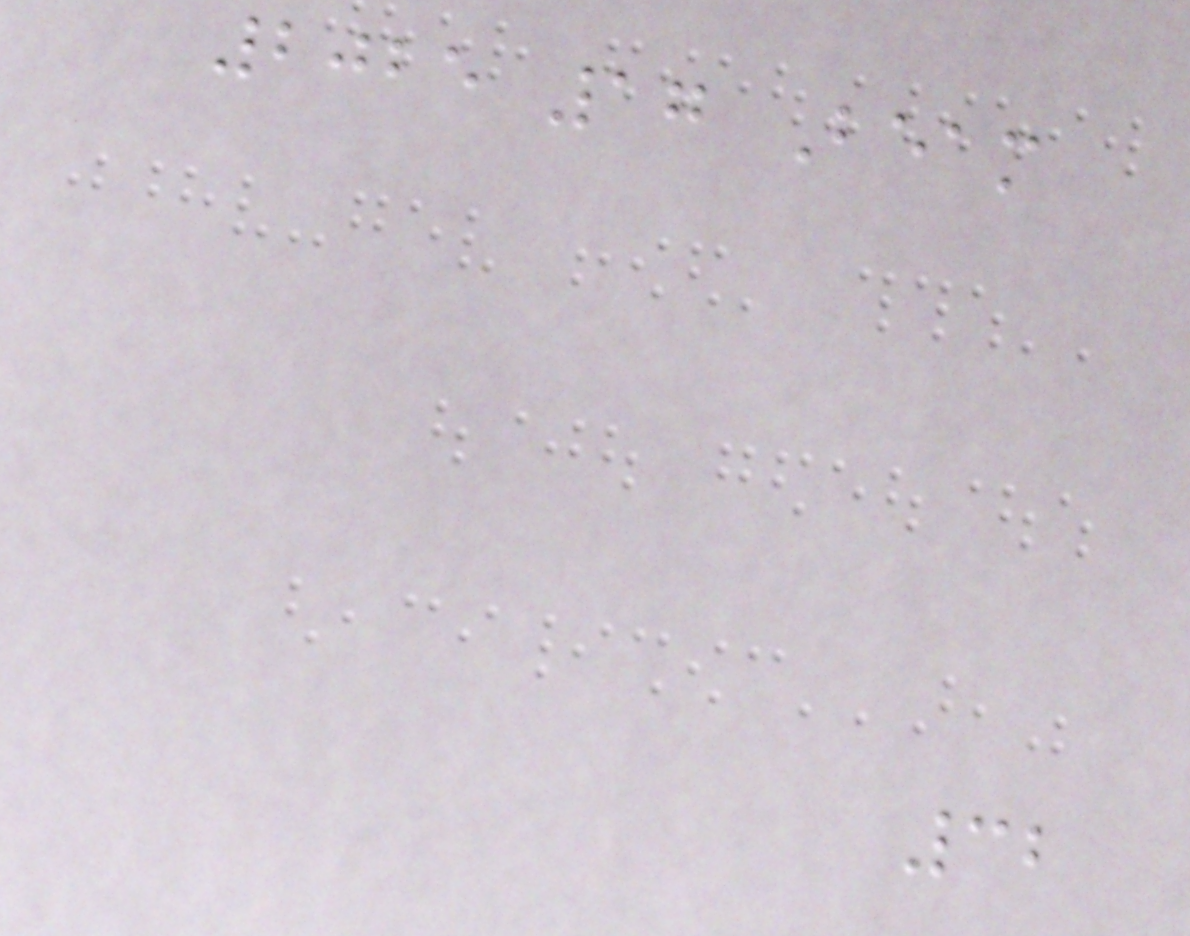2025 17 Beam
32
